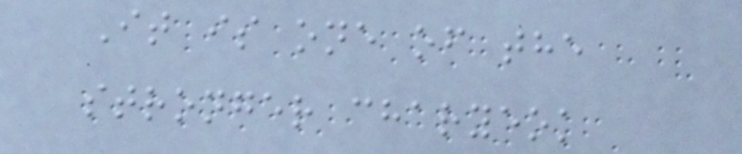It is one of the
stronger charyeok
